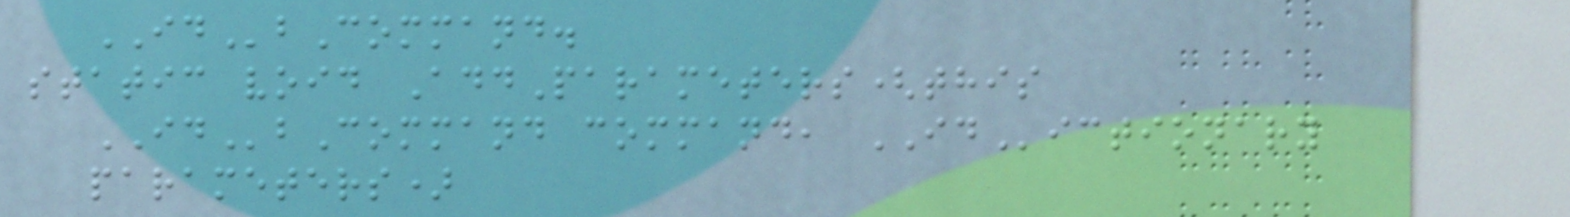IDbCommand.
static void AddParameters(this
IDbCommand command, IDictionary
parameters)
